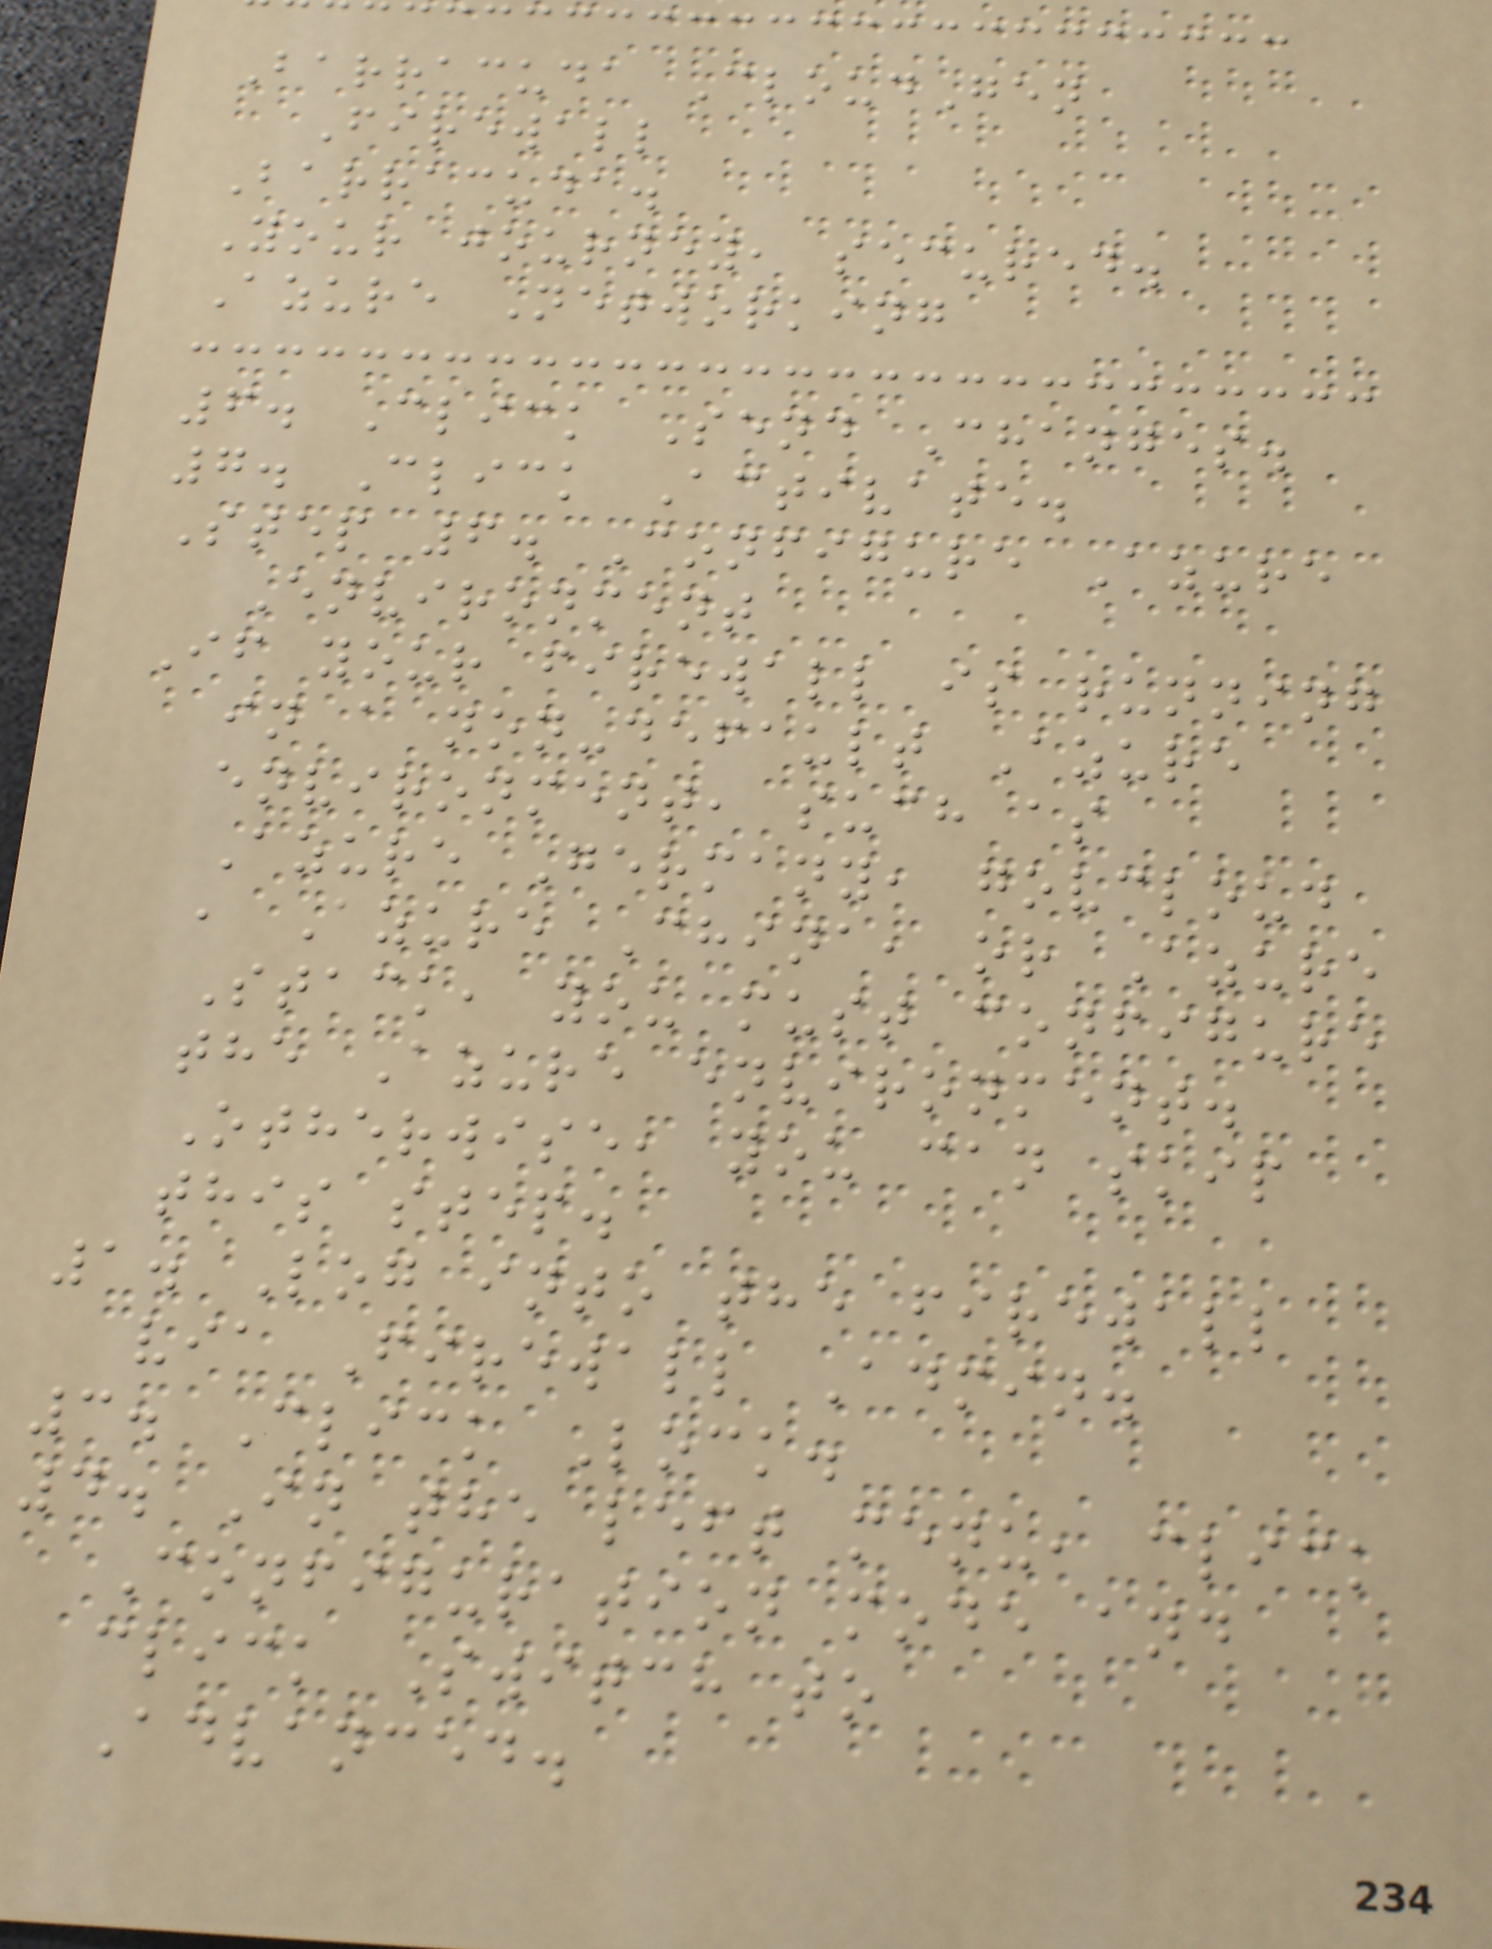Barracuda CloudGen
Firewall
Barracuda.
Your journey, secured.
Azure Networking
6. Click Send Changes.
7. Click Activate.
Step 6. Configure Azure
Environment
If your firewall is running
in a non-default Azure
environment, such as
Azure Germany, govcloud
, Azure China, or Azure
Stack, you must configure
the Azure environment.
Otherwise, you can skip
this step.
1. Log into the firewall
via Firewall Admin.
3. Click Lock.
4. In the left menu, click
Configuration mode and
click Switch to
Advanced.
